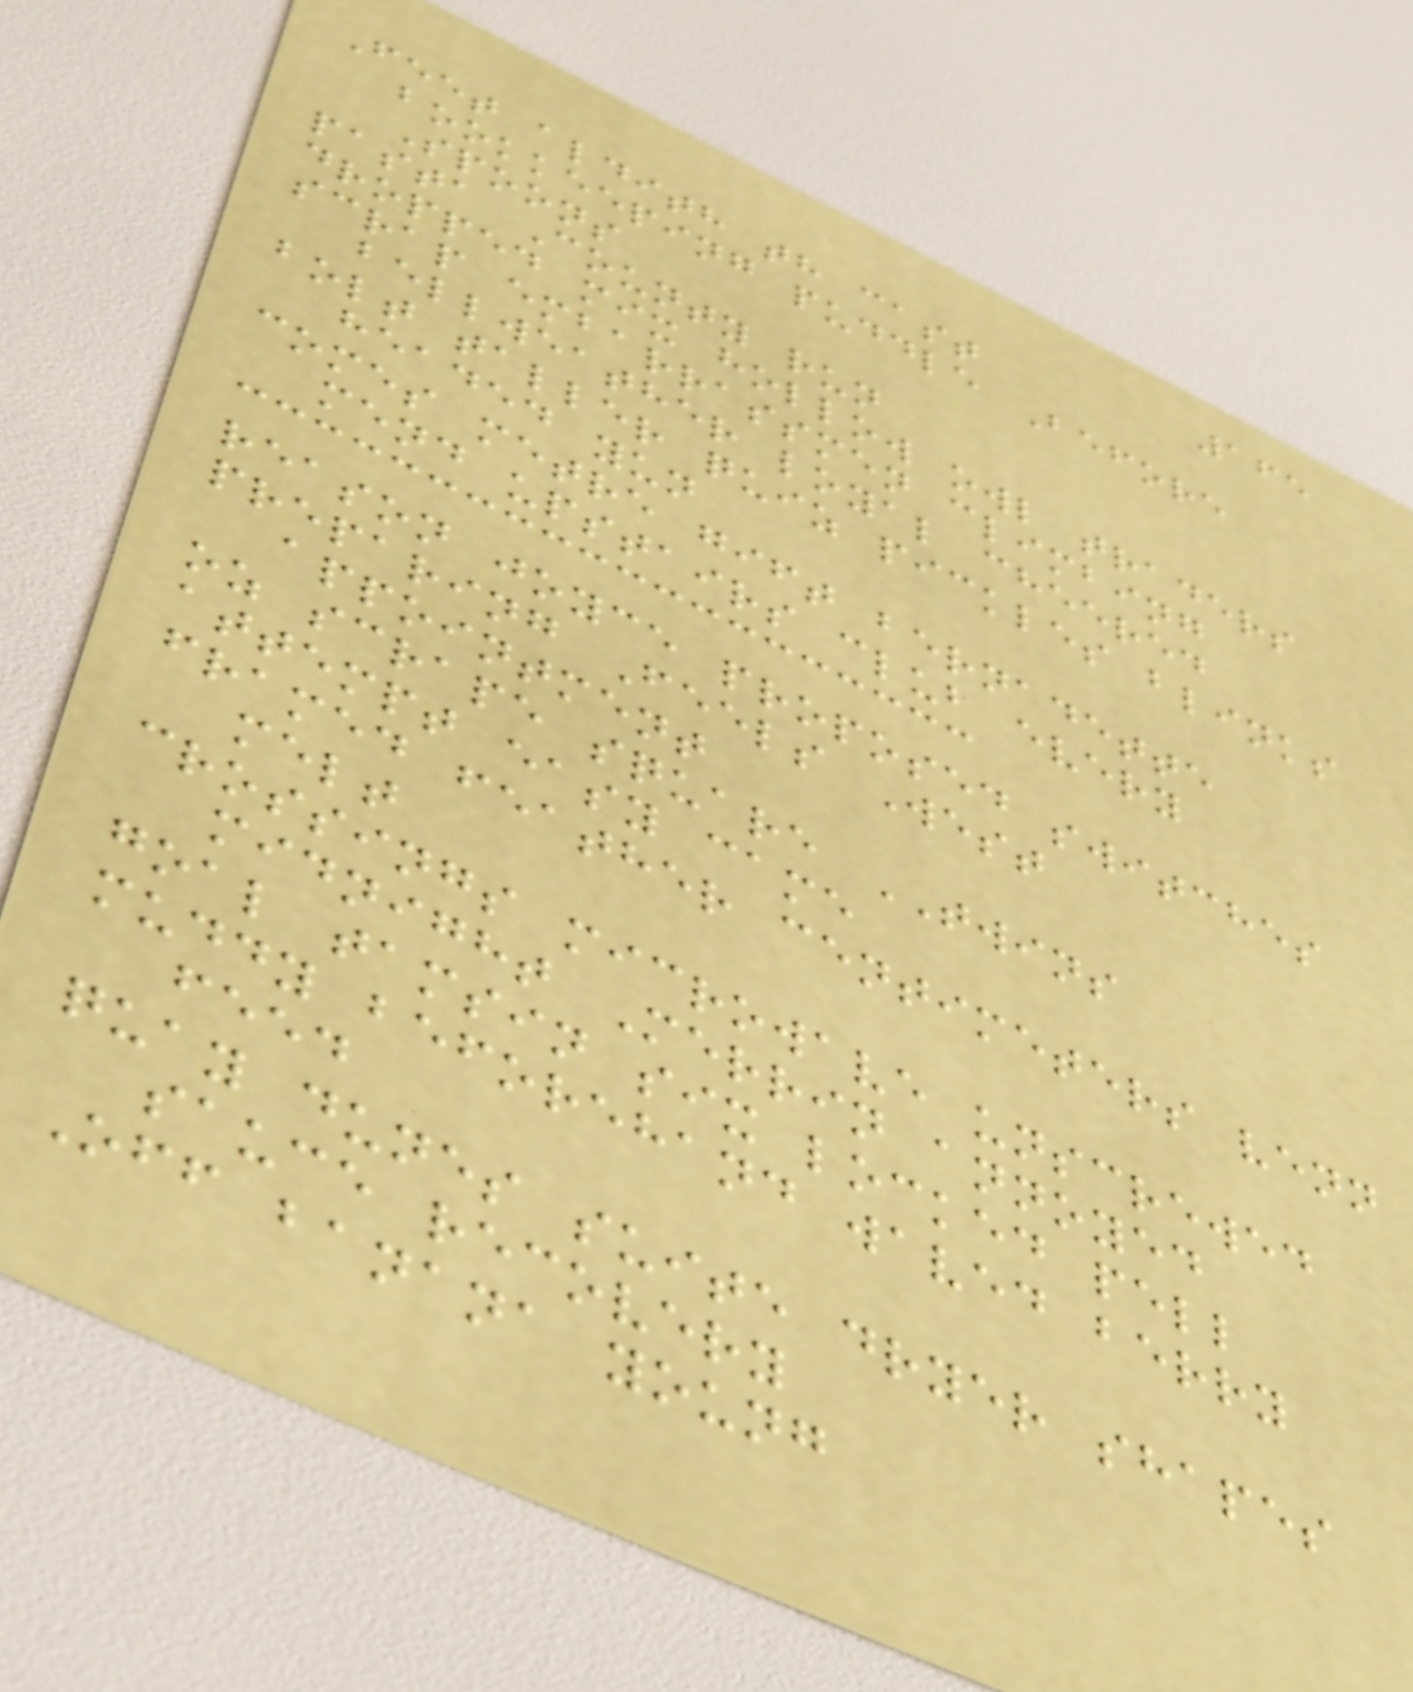165
Feet aldith th cast
bookkeeping puddle Before
Spoons
pasta County run
dropped mix hollow owl traders
scrap embarrassmen climbing
bellweather loyal cheered
bolt taller quiz pickles blinks
headed yun
comes metre gift bernadette
mend upstairs club every
reason joyce proposed switches
preparing Feels West
appointment
oz scrape square TWINS
attempt easy came
framed feather centimeters venn
melt
crossings microwave unscrewed
midnight Merrin annoyed
goal tamsin six locked pell
muddy beforehand waved berry
feed
quay dunes suite dryer shapes
sauce recovery
Off banana young
